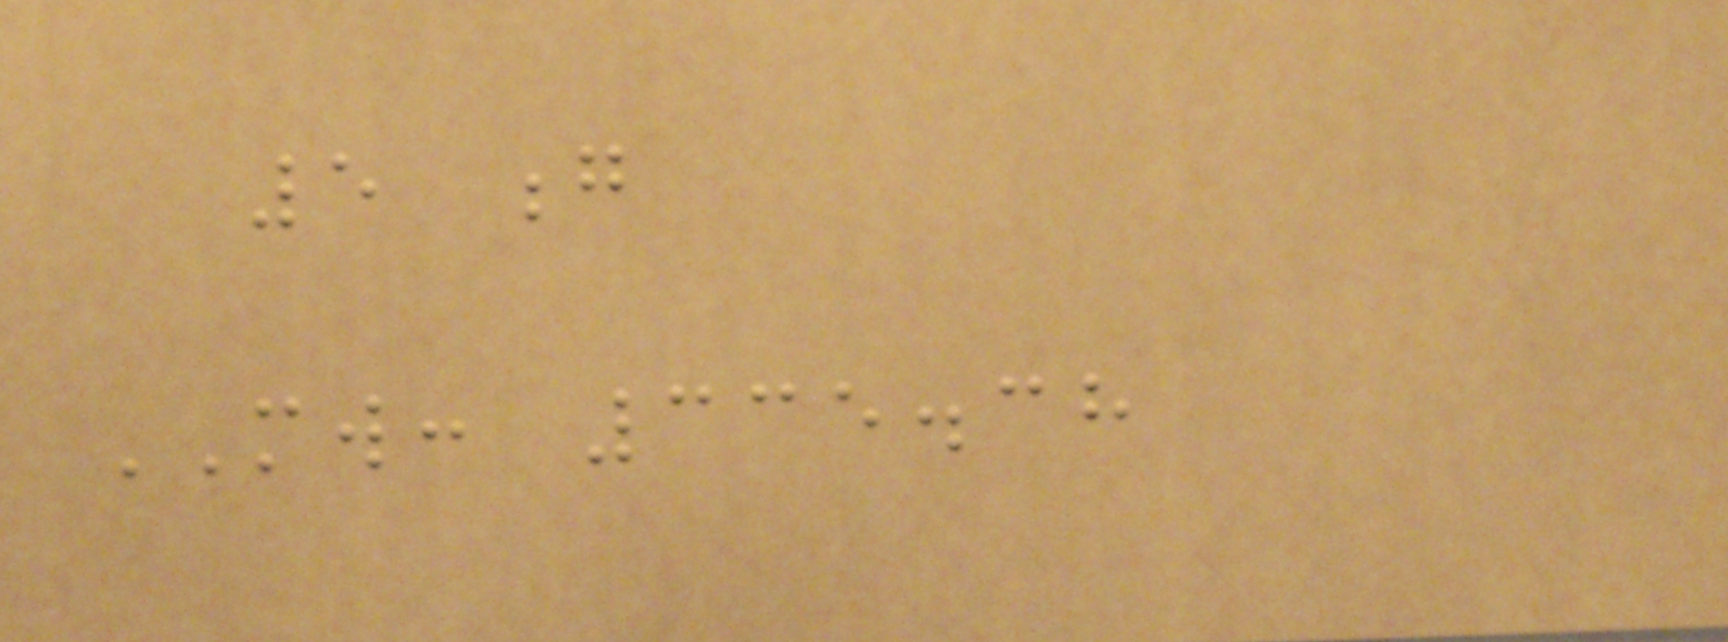5 g
MW: 335.38
